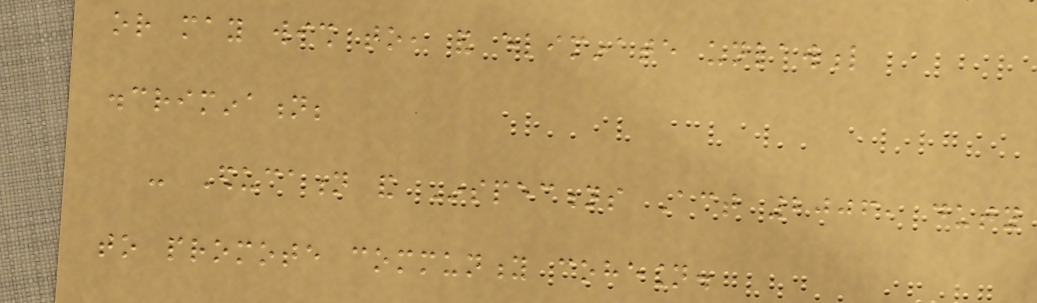or may wish to, and eliminate unlawful
discrimination;
- Education and Inspections Act 2006, duty
to promote community cohesion.
